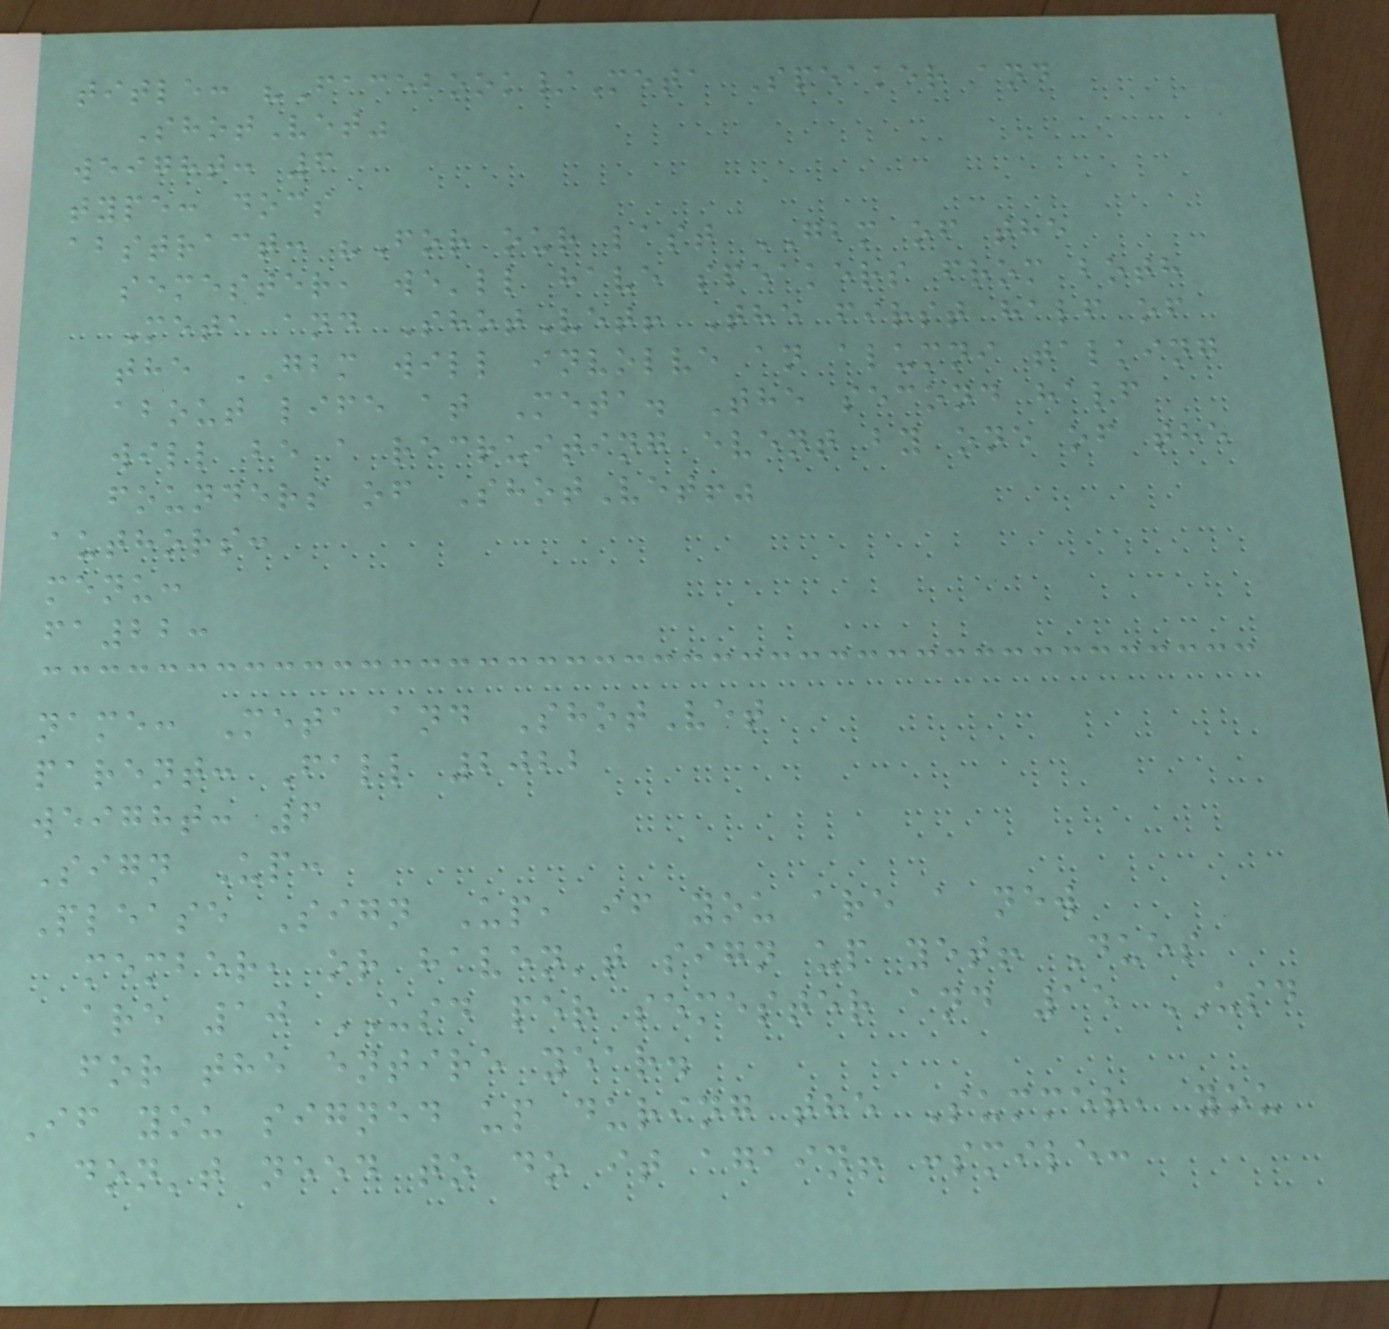title: "Facebook/Meta Speaker and
ShotVet"
weight: 6
type: docs
abstract: "For our last GBM of the
semester, we'll have speakers from both
Meta and ShotVet! The first half of
the GBM will involve an alumni talking
about life at Meta. The second half
will be a recruiting event by one of the
founders of ShotVet!"
authors:
menu:
fa22:
name: Meta and ShotVet
parent: Fall 2022
weight: 6
Sign Up:
Please Sign Up, if you are a new
member, or haven't sign up yet! Dues
are 10 USD per semester and 15 USD
for the entire year.
If you signed up during the Summer, you
don't need to do it again! :smile:
